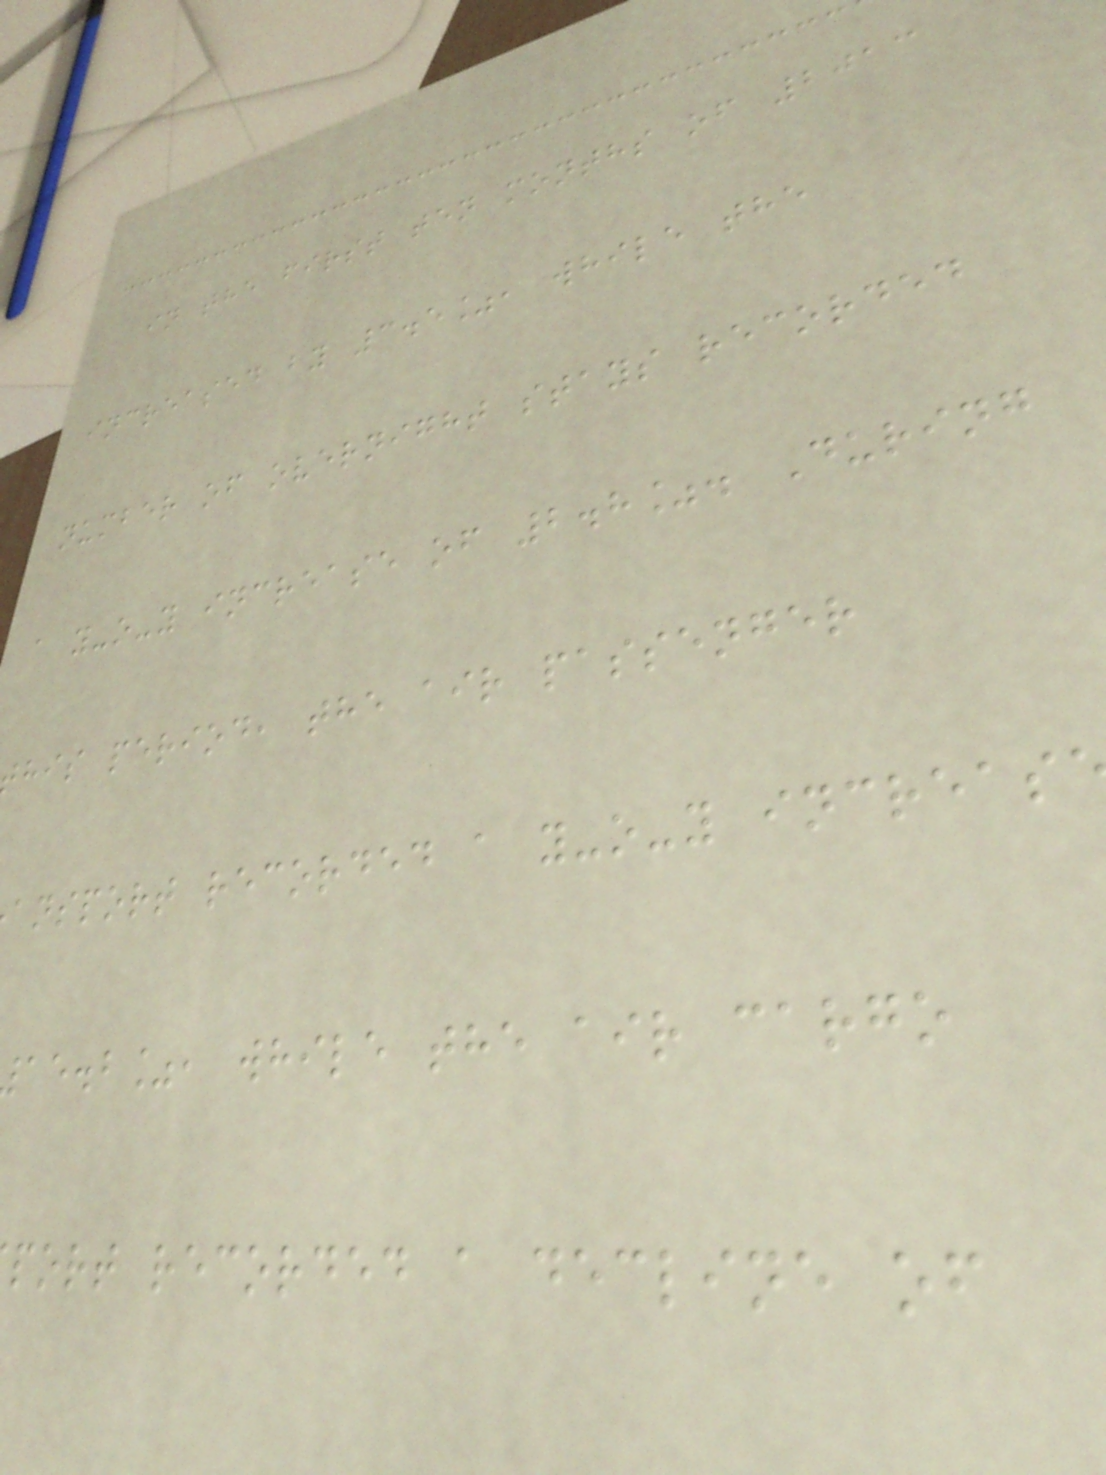in the first ten months of 2013
increased by 3.5%, while the
number of overnight stays recorded
a y-o-y increase of 2.8%. During
his period, the air passenger
ansport recorded a y-o-y increas
ae.b%, while the air cargo
port recorded a decline of
